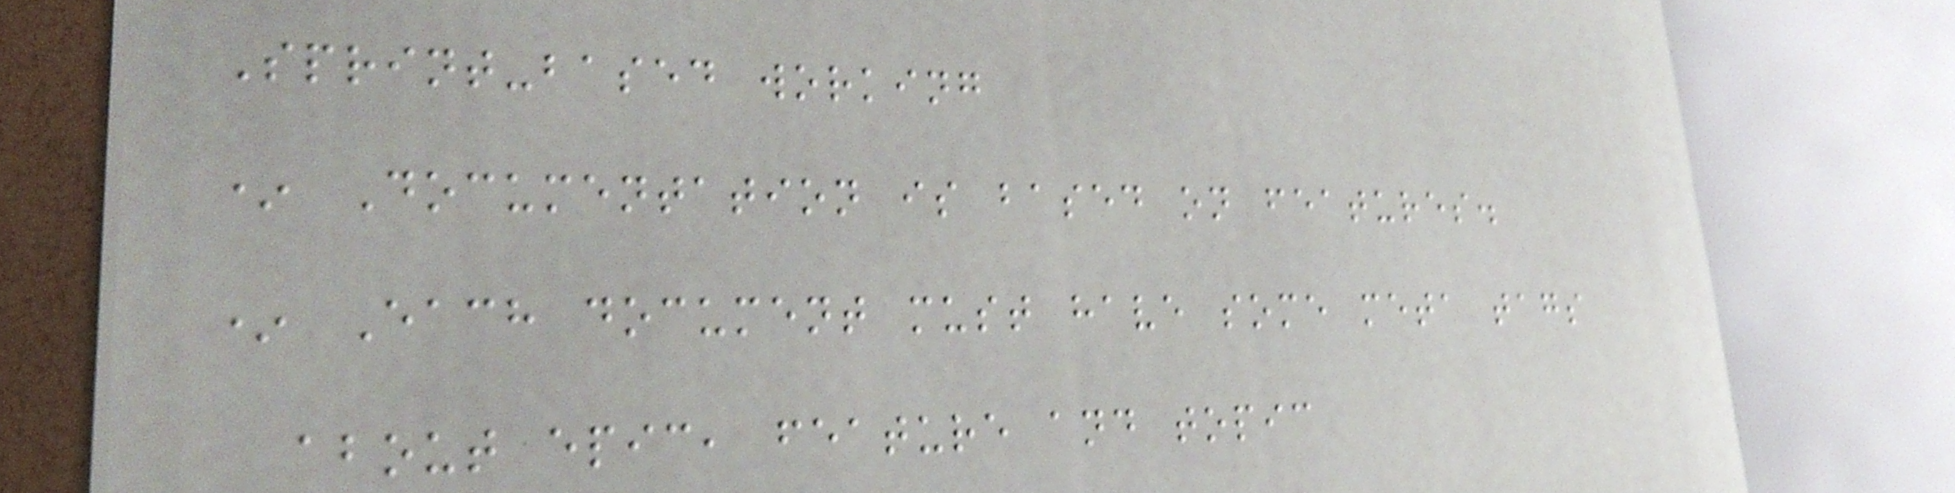Sprint-based working
* Documentation is based on features.
* Each document must have some meta tags
about epic, feature and topic
